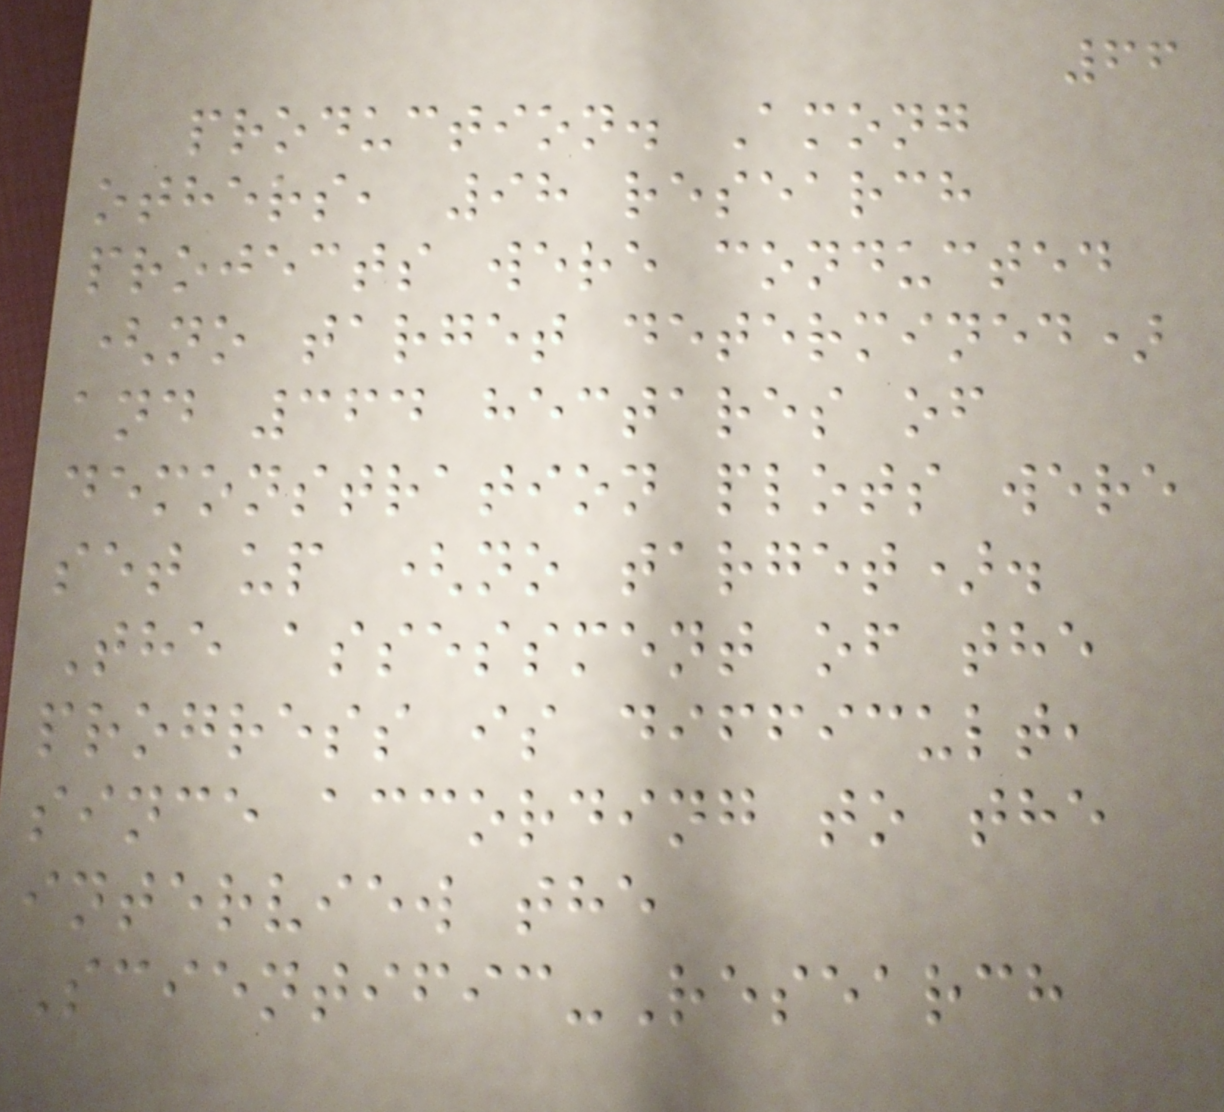66
production. Among
others, 98 research
projects were conducted
(no target determined)
and 364 hectares of
demonstration plots were
set up (no target).
The assessment of the
progress is difficult,
since according to the
interview the
Scientific-Research
